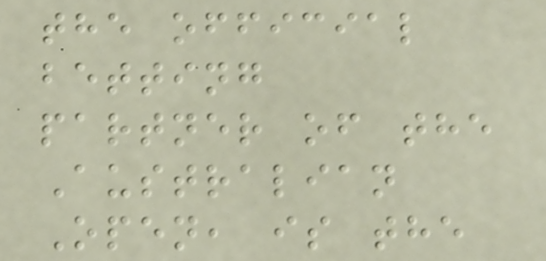the official
betting
partner of the
Australian
Open, is the
